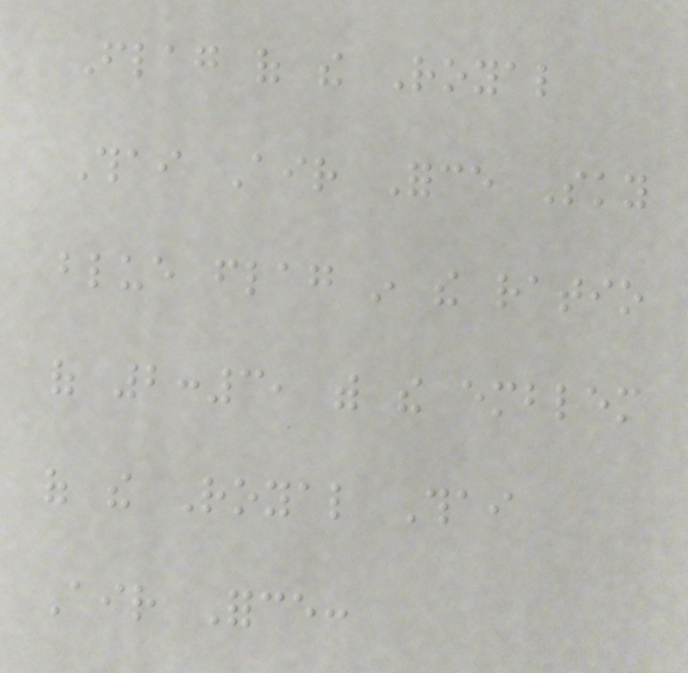Flag of the Royal
Thai Air Force Sky
blue flag in the ratio
of 2:3, with the emblem
of the Royal Thai
Air Force:
